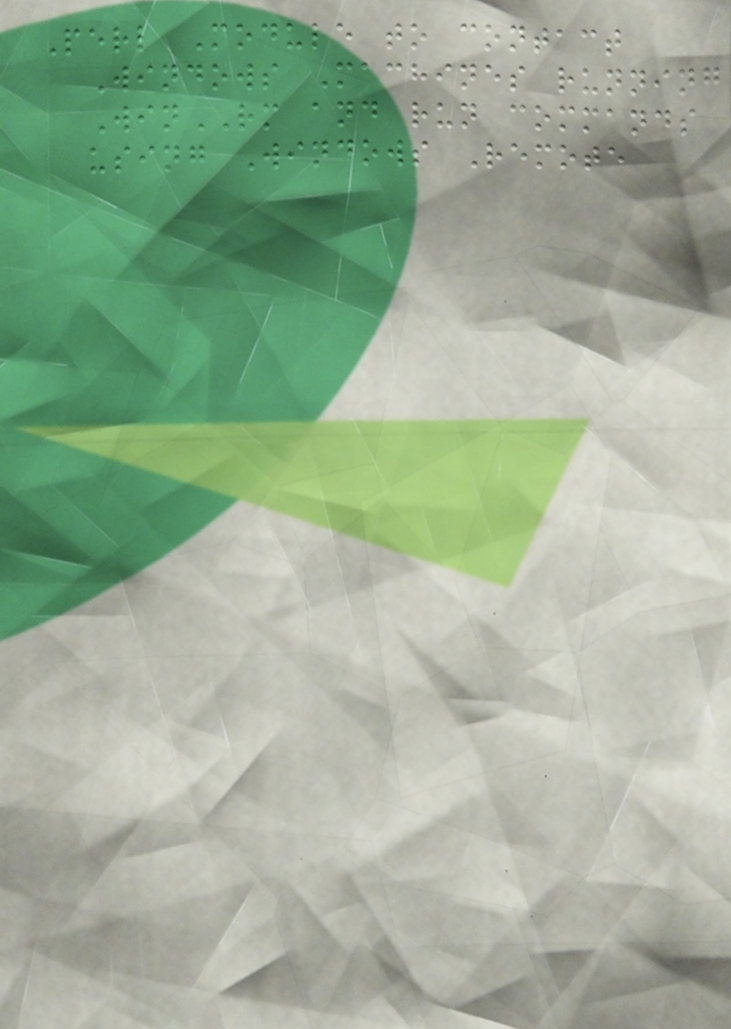Perl Module to contact
Windows Machines running
WinRM and run commands
using Windows Remote
